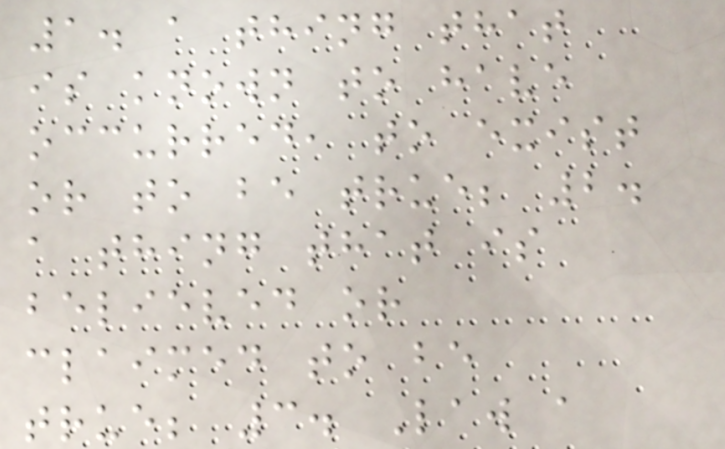1. a thing that
is known to have
occurred, to exist
or to be true; 2.
a thing that is
believed or
claimed to be
true; 3. Law a
